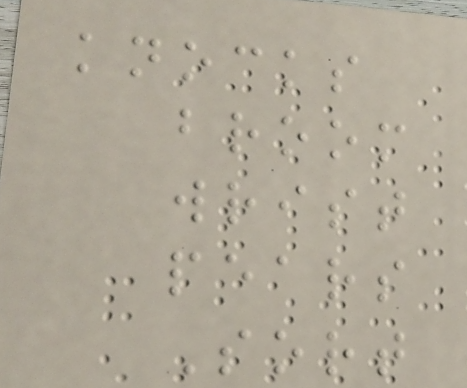knocks
broom
wrist
pears
Sort
